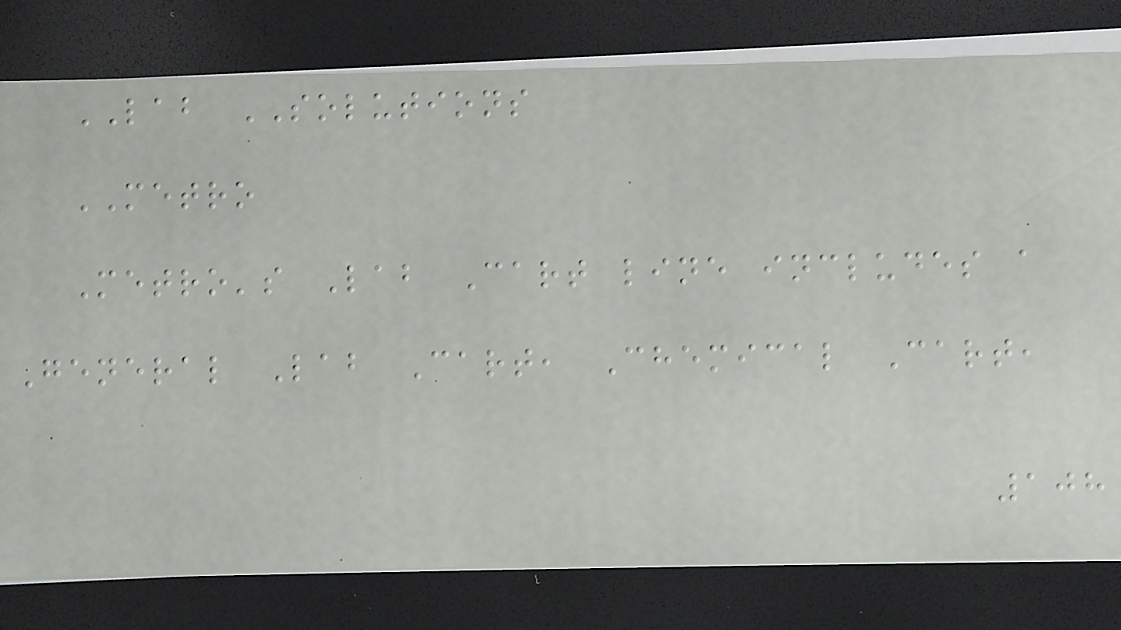LAB SOLUTIONS
METRO
Metro's Lab Cart line includes a
General Lab Cart, Chemical Cart,
108
